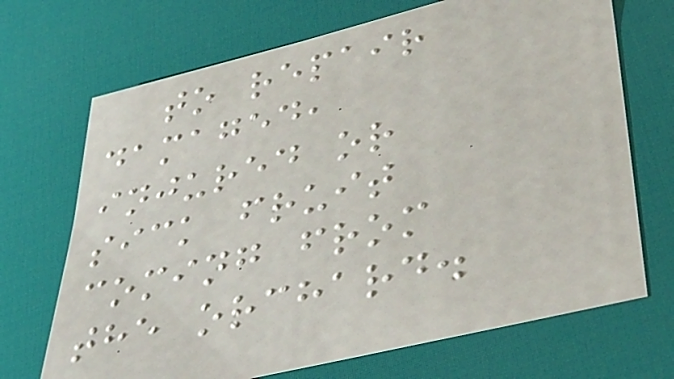to repair
damaged,
injured or
sick fruit
coming from
the orchard.
